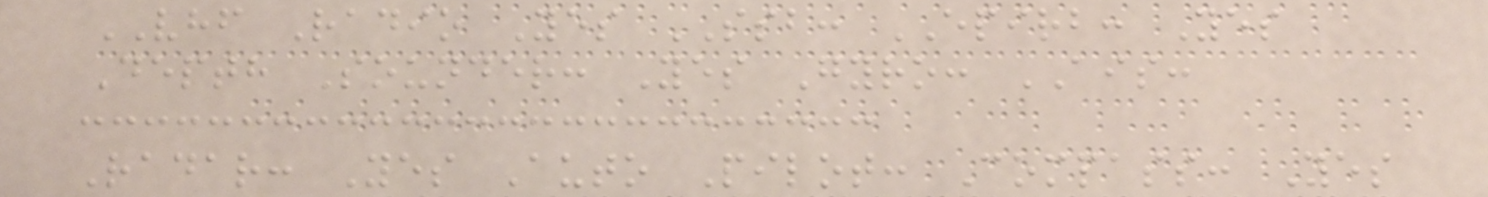VHF Radio Yes SSB: EPIRB: Yes
Depth Sounder: Yes Gyro: AIS:
Radar: Yes Auto Pilot: Compass: Yes
